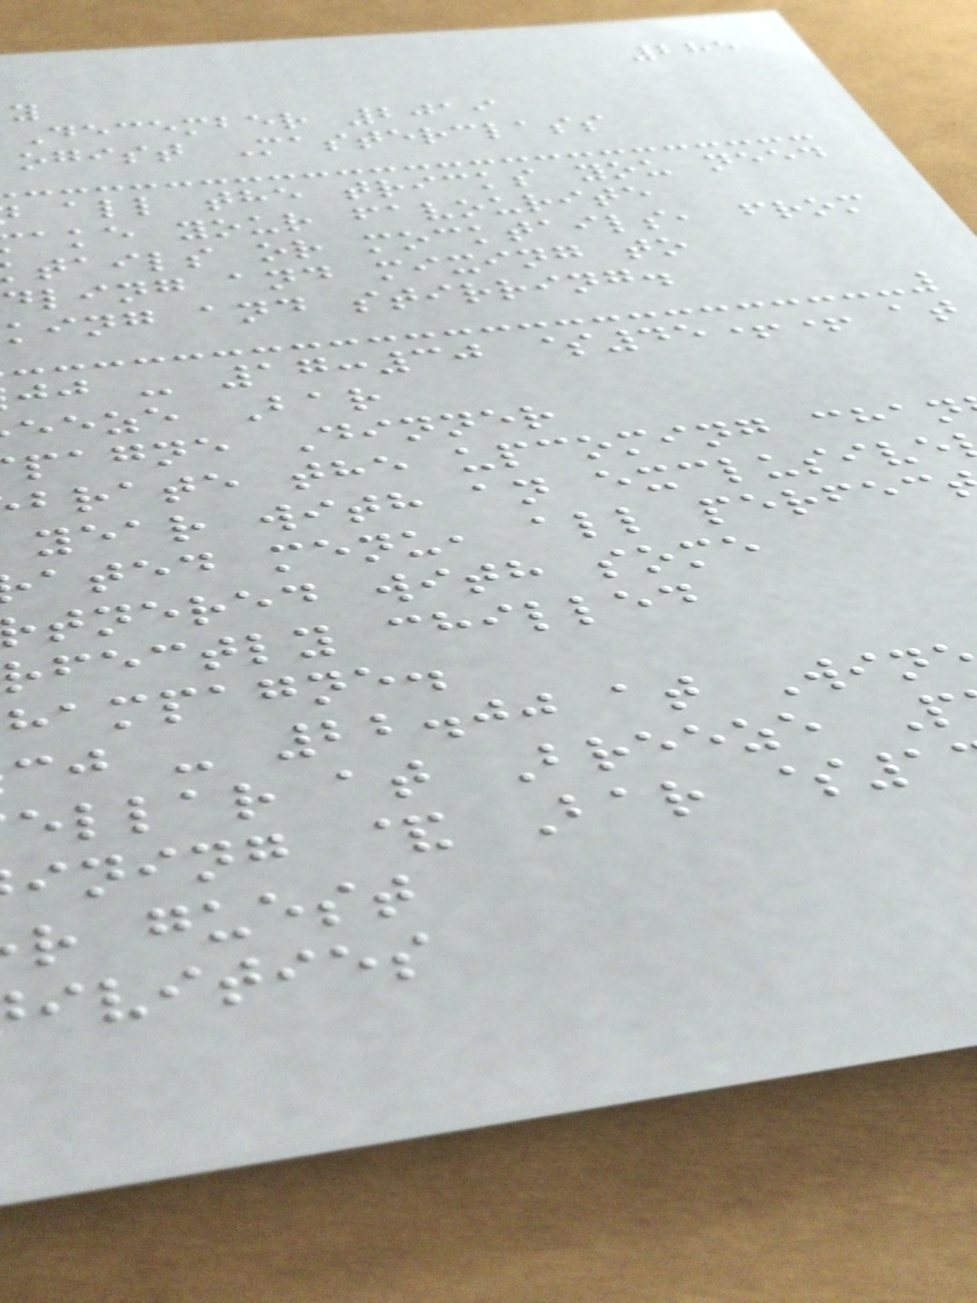285
December 2019
ogist Masterclass
all the tricks you need
ake your favourite
tails or mocktails, from
dling and mixing to
king and stirring.
jj - 17:30 $45++ at
eeze Bar
pagne Dinner
brate the upcoming chan
year with an exclusive
ated menu, all perfec
tnered with some
rfectly chilled
hampagne.
cj - 22.00 at Win
ellar at Breeze P
ining & Bar $1
r guest
ivities
